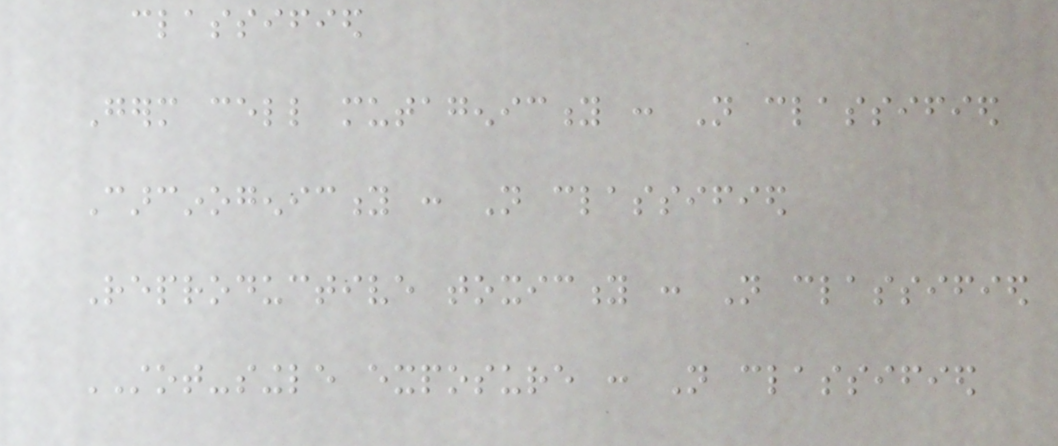classified
Germ cell mutagenicity : Not classified
Carcinogenicity : Not classified
Reproductive toxicity : Not classified
STOT-single exposure : Not classified
